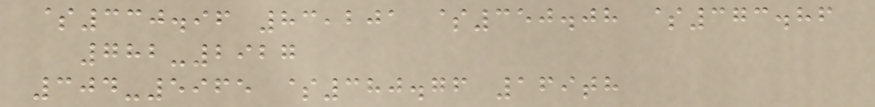$330.96 83,201 $350.08 $373.86
782-2927
304-5965 $380.76 169th
